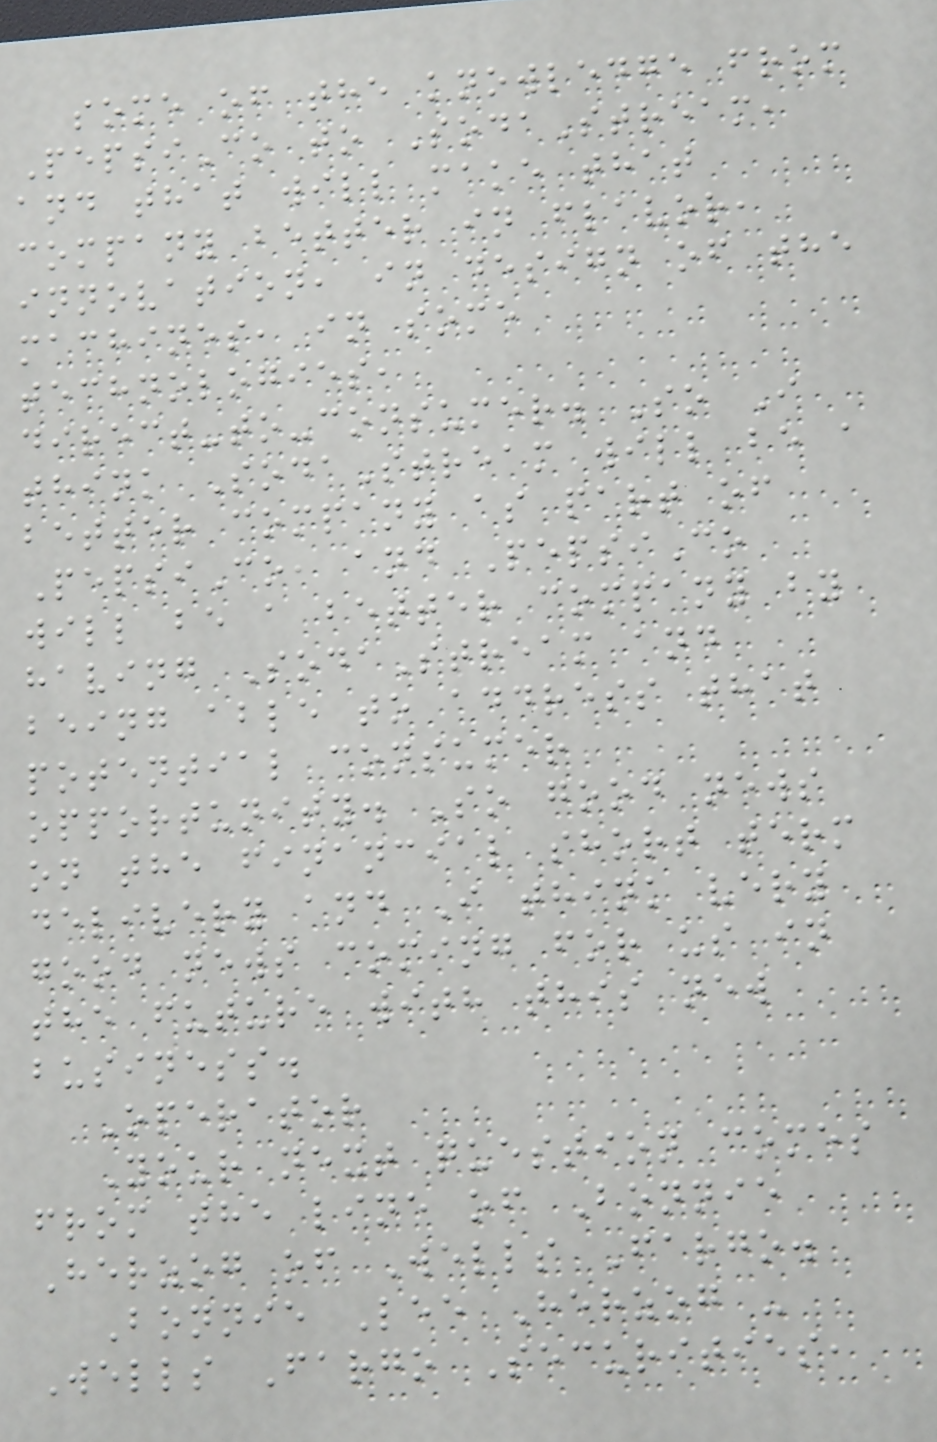some of the knowledge from
PepsiCo to SodaStream,
and that will make that
company better in flavor,
innovation, in design of the
machines, in some
technologies,
direct-to-consumer. So I
think SodaStream will be a
better company as part of
PepsiCo, and PepsiCo
will be a better company by
having SodaStream and
being able to address that
potential consumer
opportunity. So good news
on the financial short term
delivery and I think very
good news coming for us in
the future with this new
business.
Operator
Your next question comes
from the line of Bonnie
Herzog of Wells Fargo.
Bonnie Lee Herzog -
Wells Fargo Securities,
